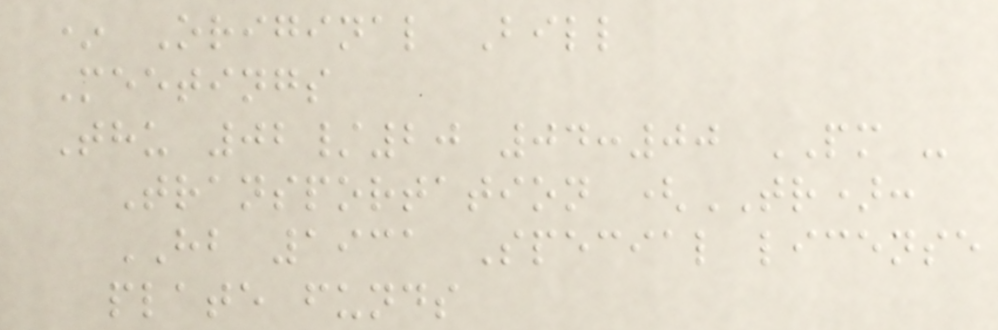* Original Bill
Meetings
Thu 02/20 04:00 PM -
Transportation (TR):
HB 1931 Special license
plate funds
